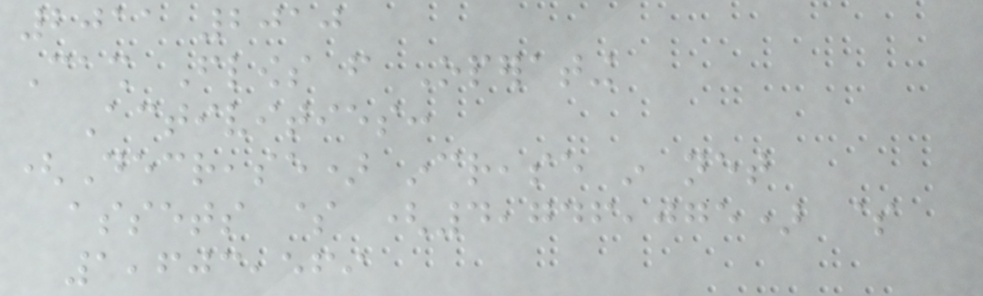2011 2010
Cash Flows from Operating
Activities:
(Decrease) increase in net
assets $ (4,746,075) $
1,603,569
